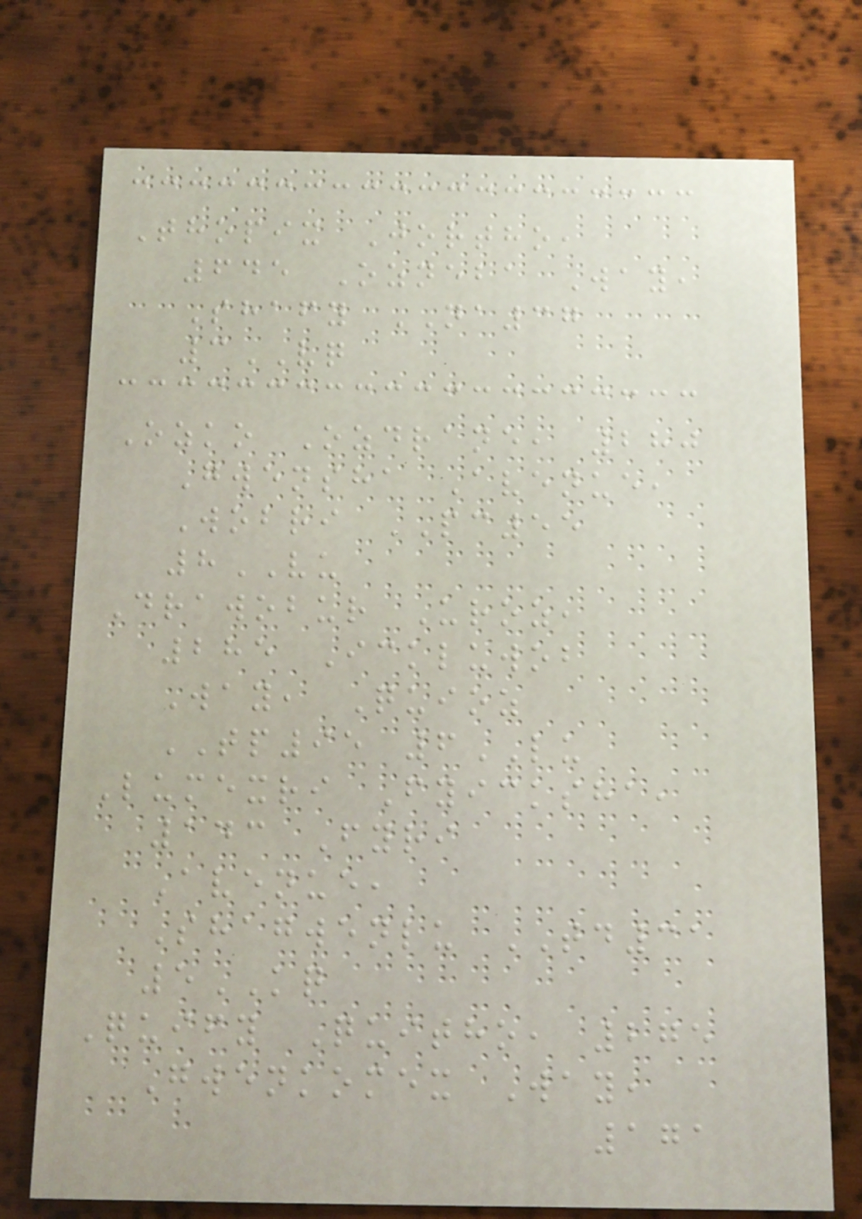Thopix Jortho,
645 Ozneba Way,
Shafy NA37
3VQ
Ozko Ozdrane, 280
Gwensha Avenue,
Wobri PC55
8VU
Drawobur Uroz,
285 Ickluwob
Way, Quioz
TP95 6LU
Lumexri Fyicksha,
143 Fyri
Avenue,
Shagwenlu TD31
5KQ
Quify Quitho, 275
Gwenkomex Way,
171
